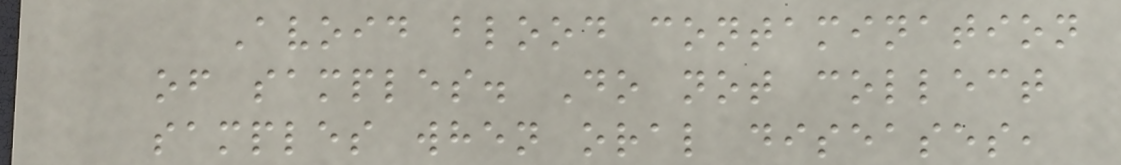Avoid blood contamination
of samples. Do not collect
samples when oral diseases,
